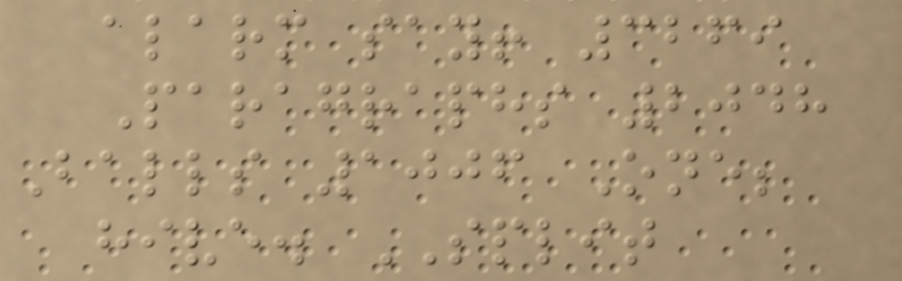alarm say! 3269
Paragraphs 2048
Balls 1006 One;
hive. SPLIT
